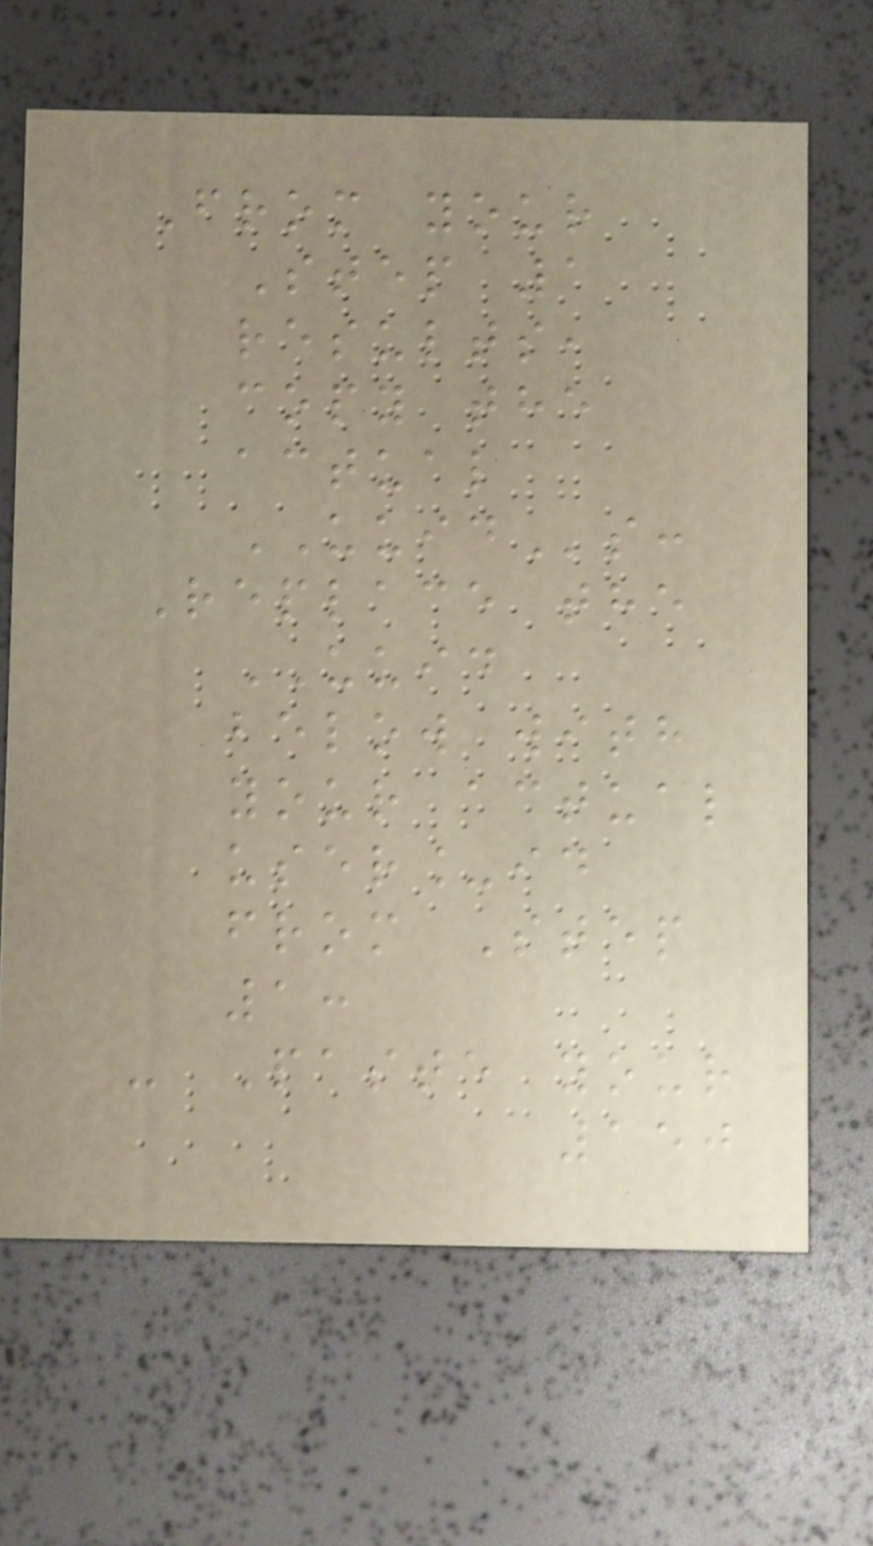From your
Step 1
results,
copy the
actual
UUIDs:
Replace the
UUID
below with
your actual
user_id
from Step
1:
- Paste your
150
